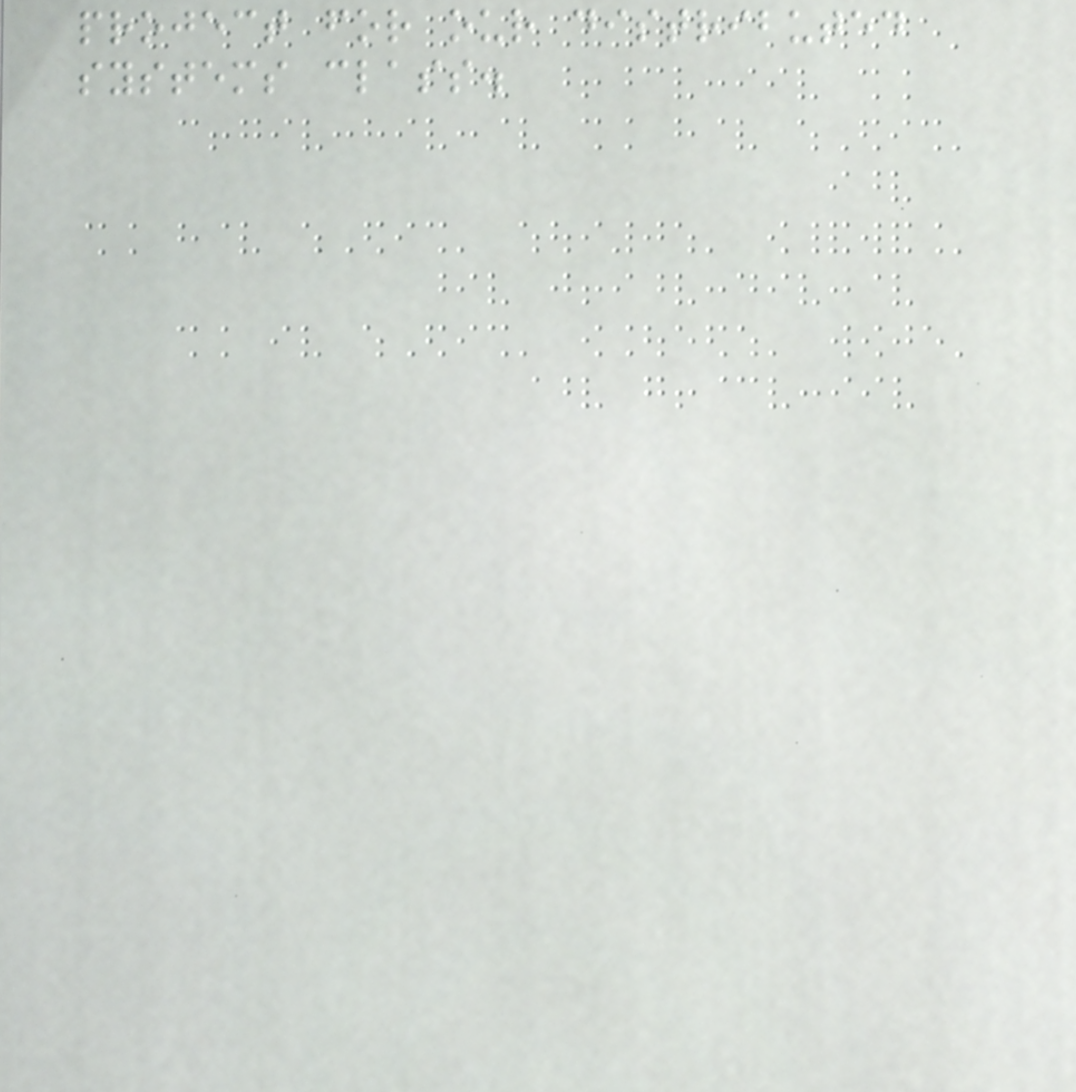project for our distributed
systems class.
